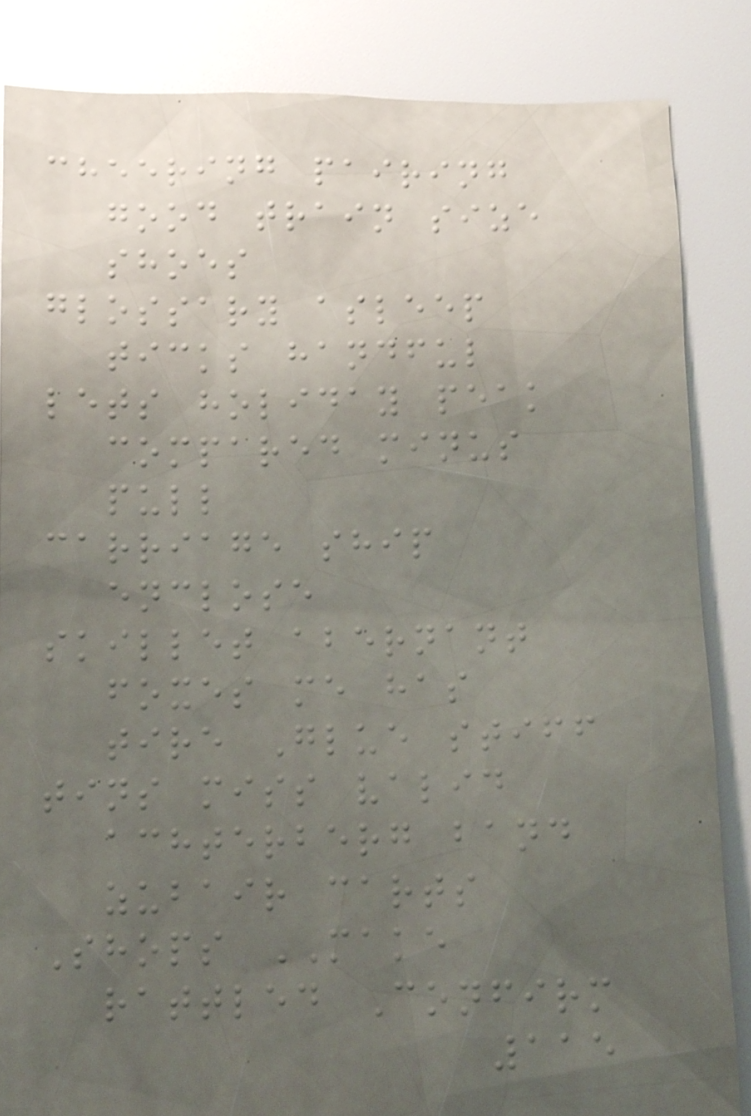cheering pairing
good train size
shoes
glossary asleep
ticks handful
lets holiday peak
compared minus
pull
carriage ship
enclose
skillet abernant
foxes me has
tire Glue stiff
tins miss valid
achterberg band
zubair carts
Shops MAKE
rattled Confirm
115
